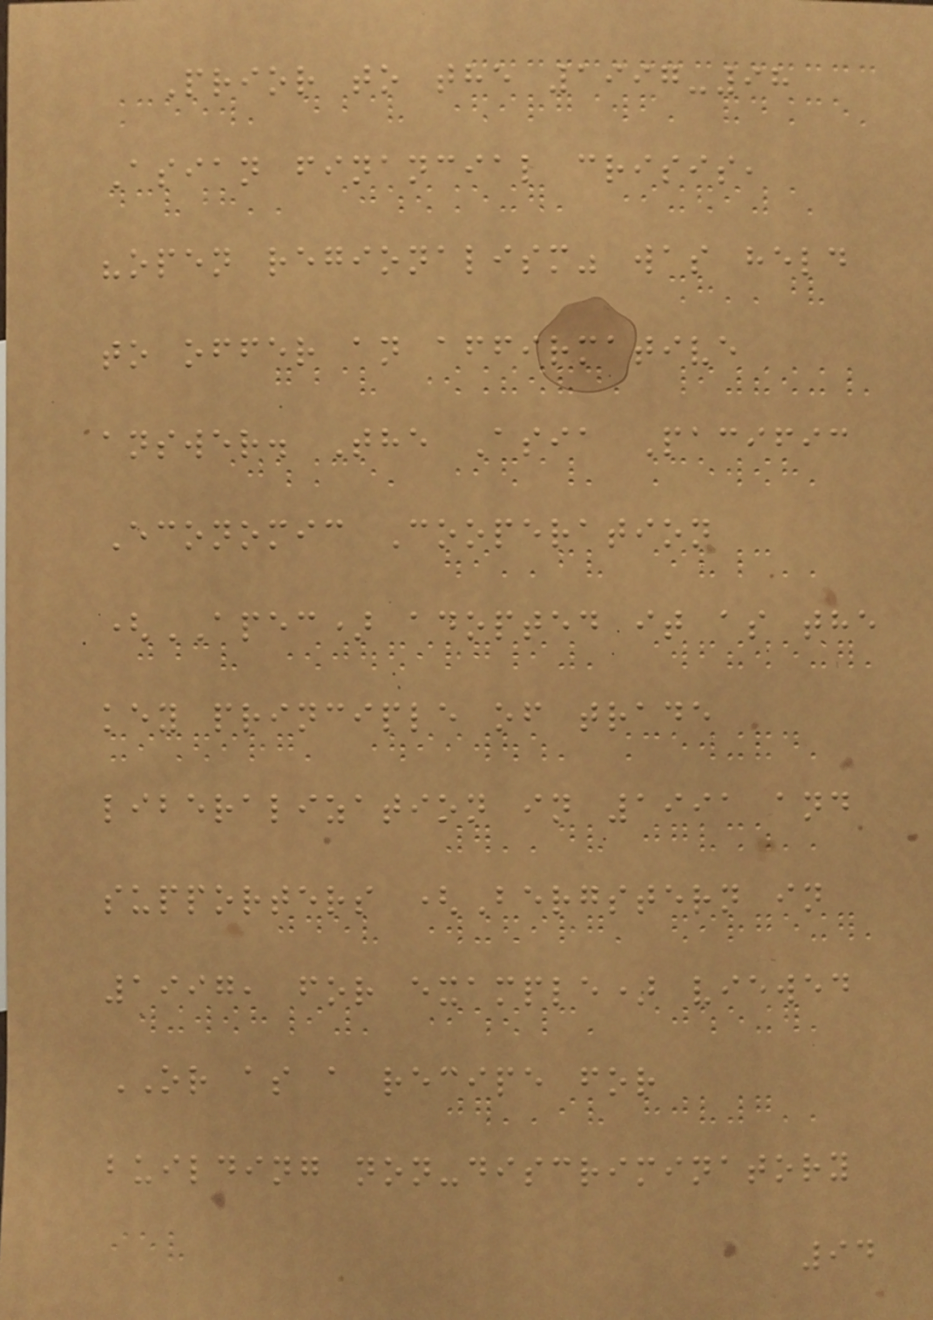Prior to the 1997-98
Asian financial crisis,
"open regionalism" was held
to offer an affirmative
answer. The Asia Pacific
Economic Cooperation
(APEC) adopted it as the
key principle of trade
liberalization in 1991 and
supporters (Bergstern in
1997, for example) viewed
OR as a recipe for
building non-discriminatory
94
